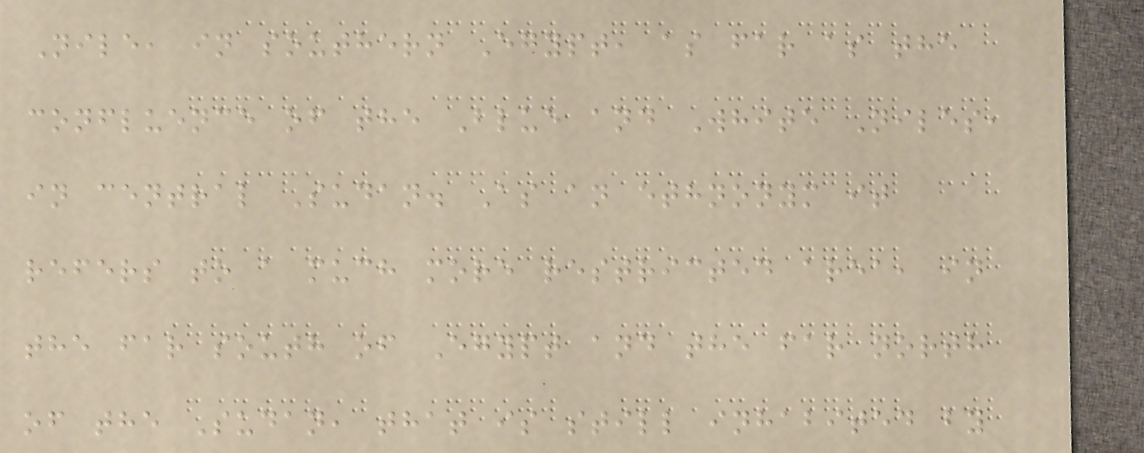Nile, in southern Egypt, as far as the
confluence of the Blue and White Niles,
in central Sudan. As an ethnonym it
refers to a much more restricted area, in
the far south of Egypt and the far north
of the Sudan, that is still inhabited by
